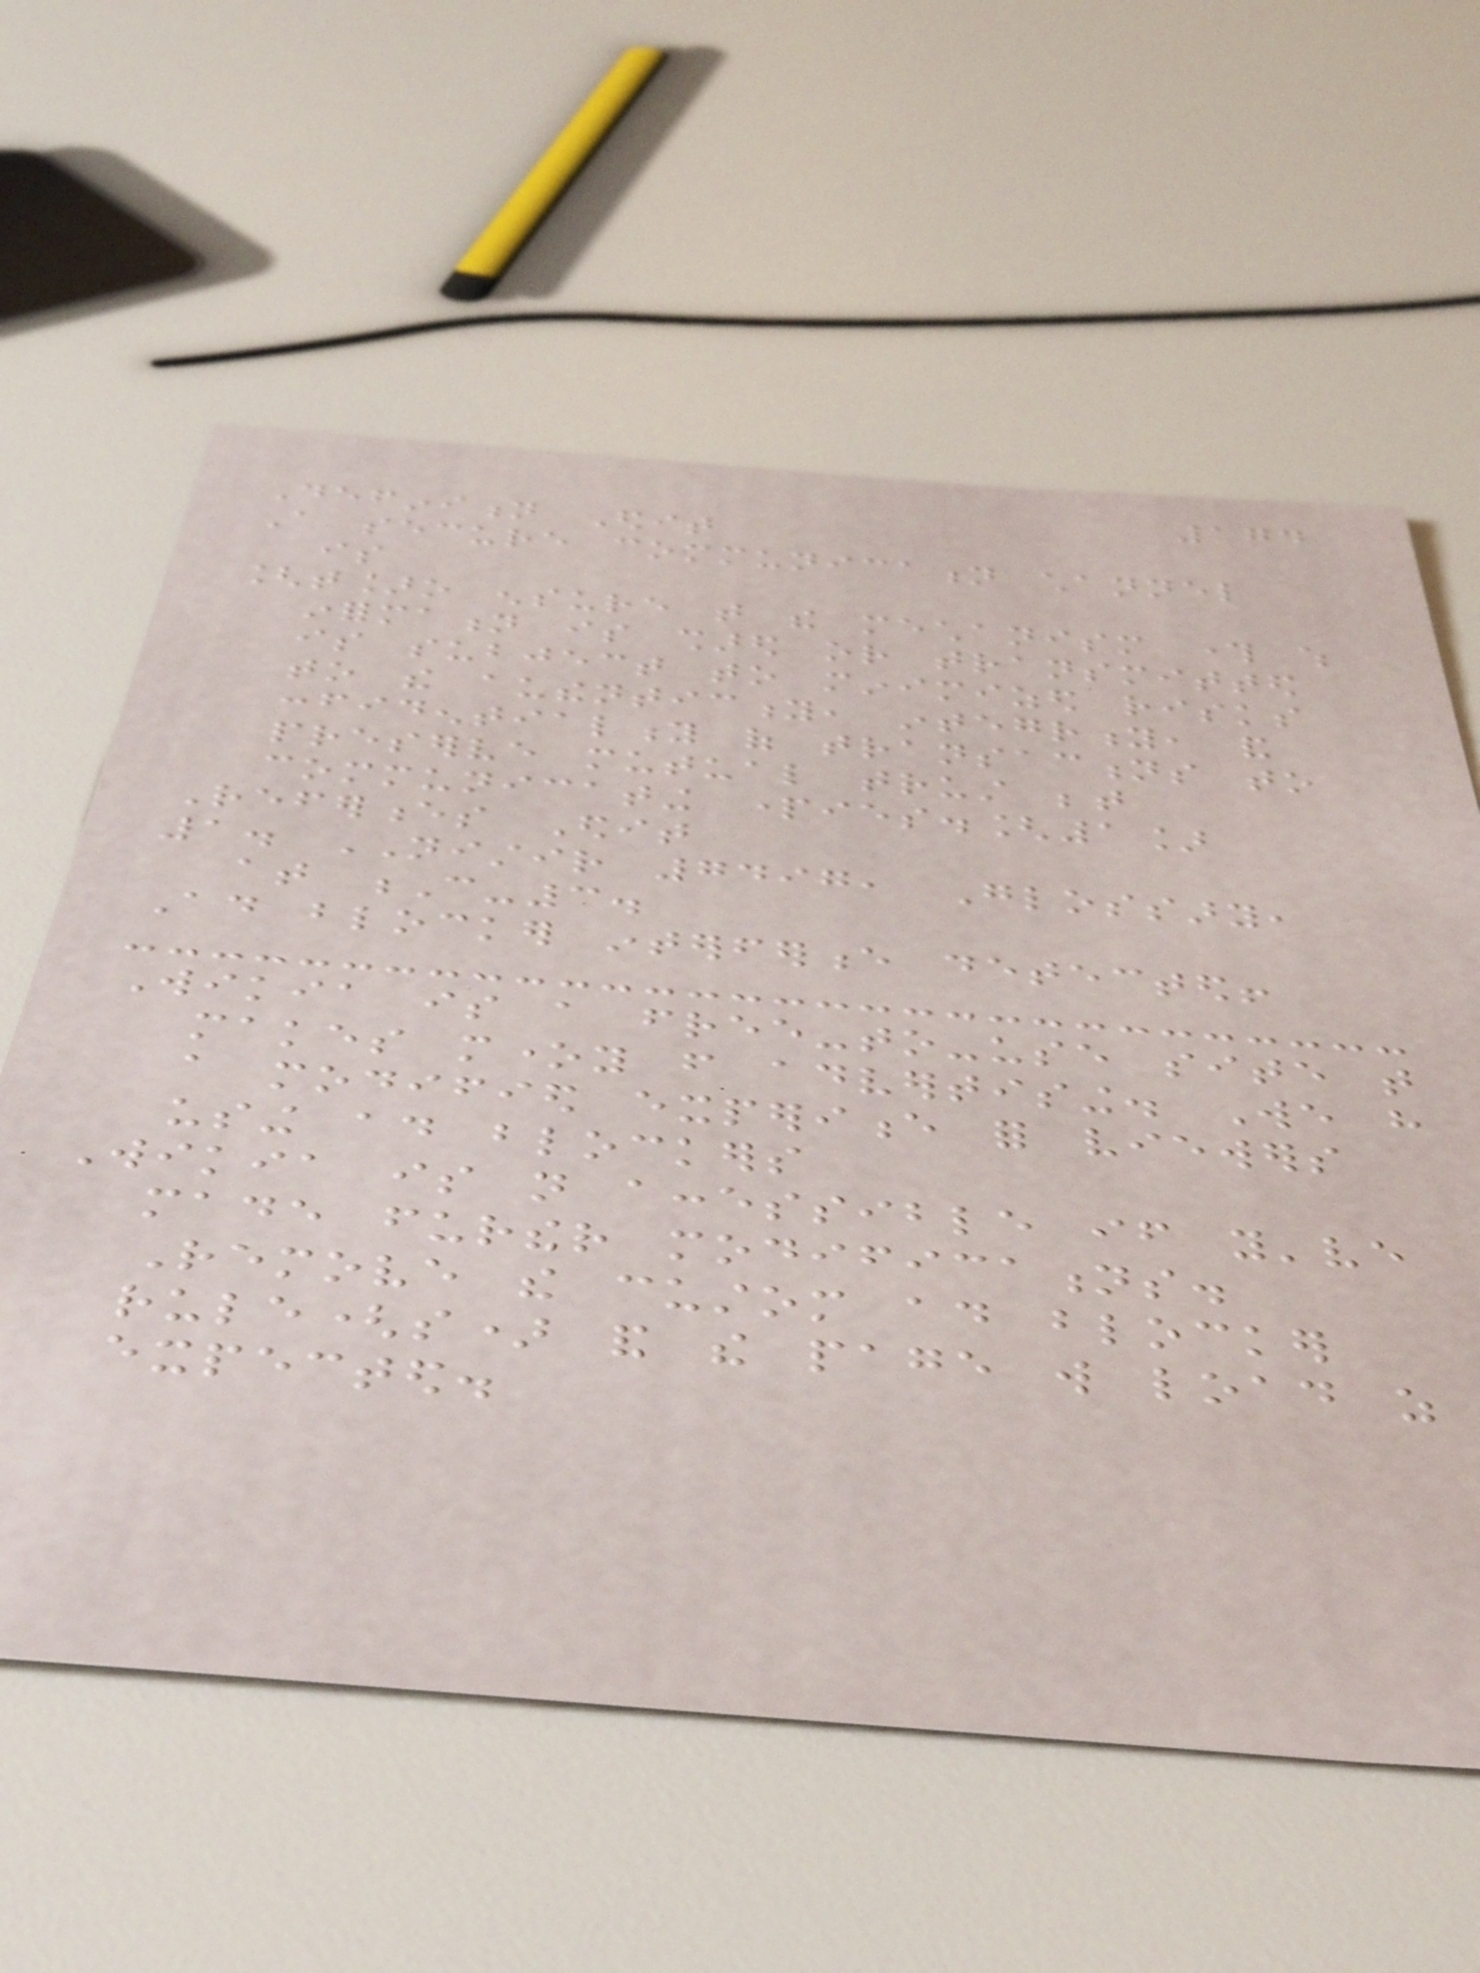174
Definition Edit
A secure communication channel
is
[t]o ensure that the mechanism through which
information is shared or transmitted
is subject to minimized risks
to the authenticity, integrity, and
confidentiality of transactions to
preserve mutual trust between
communicating parties.[1]
References Edit
1. NISTIR 7497, Glossary,
at C-3.
Ad blocker interference detected!
Wikia is a free-to-use site that
makes money from advertising. We have
a modified experience for viewers
using ad blockers
Wikia is not accessible if you've
made further modifications.
Remove the custom ad blocker
rule(s) and the page will load as
expected.
